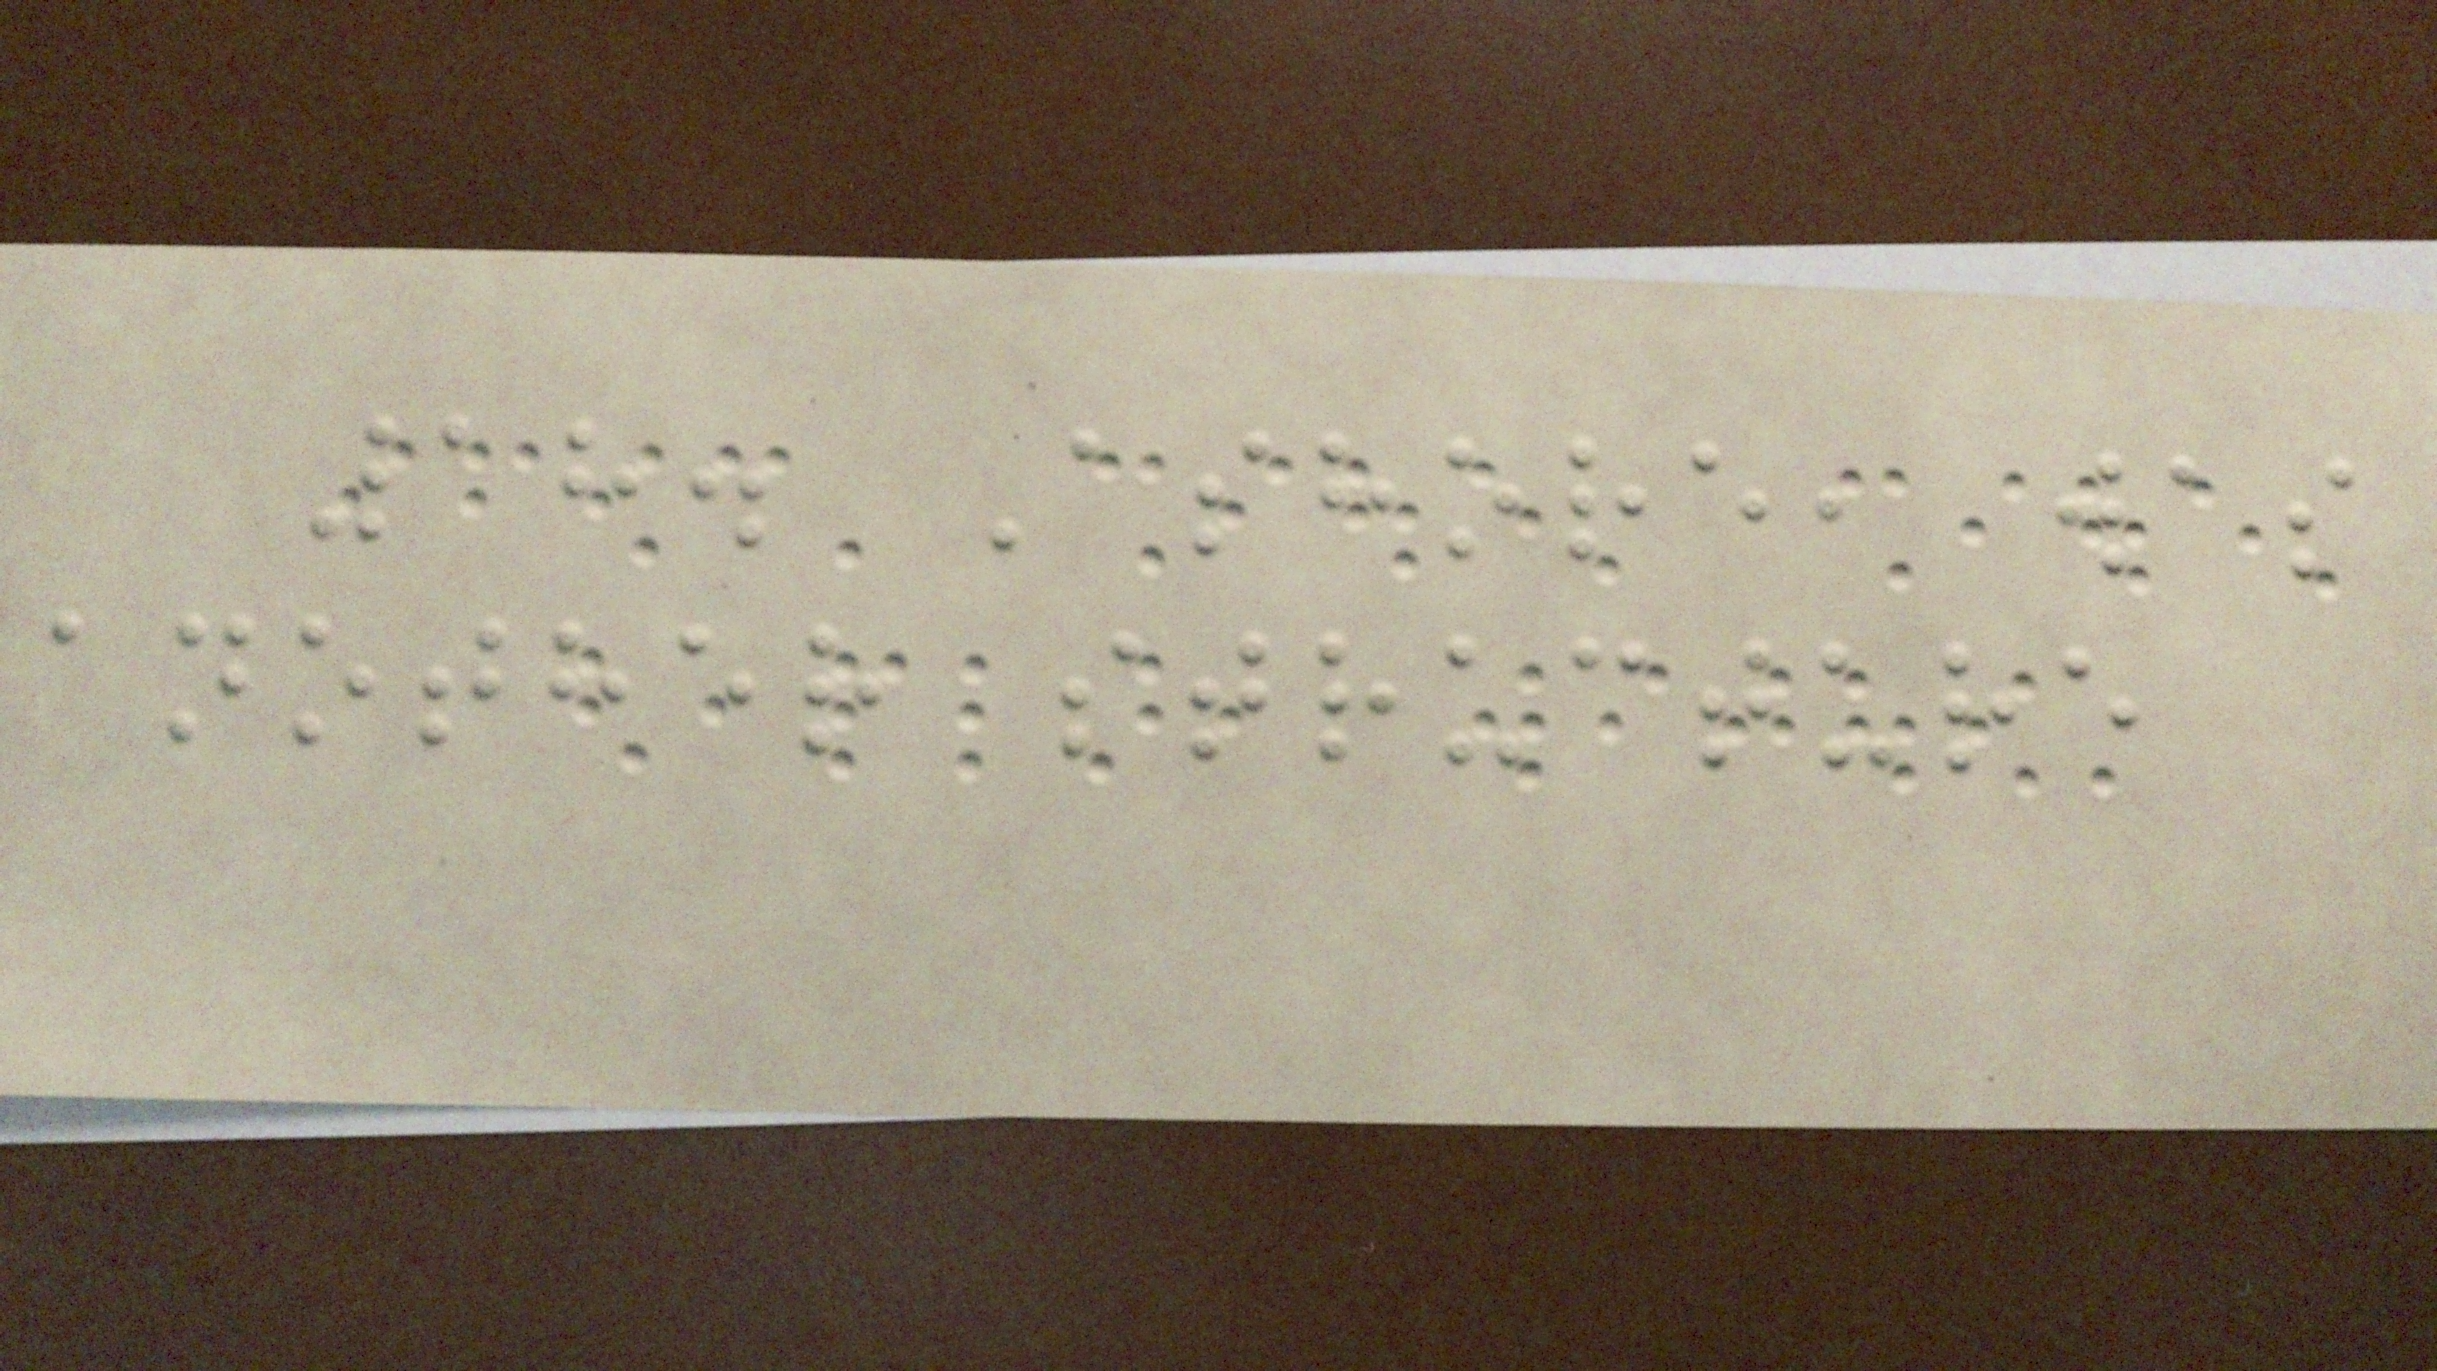18. Ashore, was
another structure
